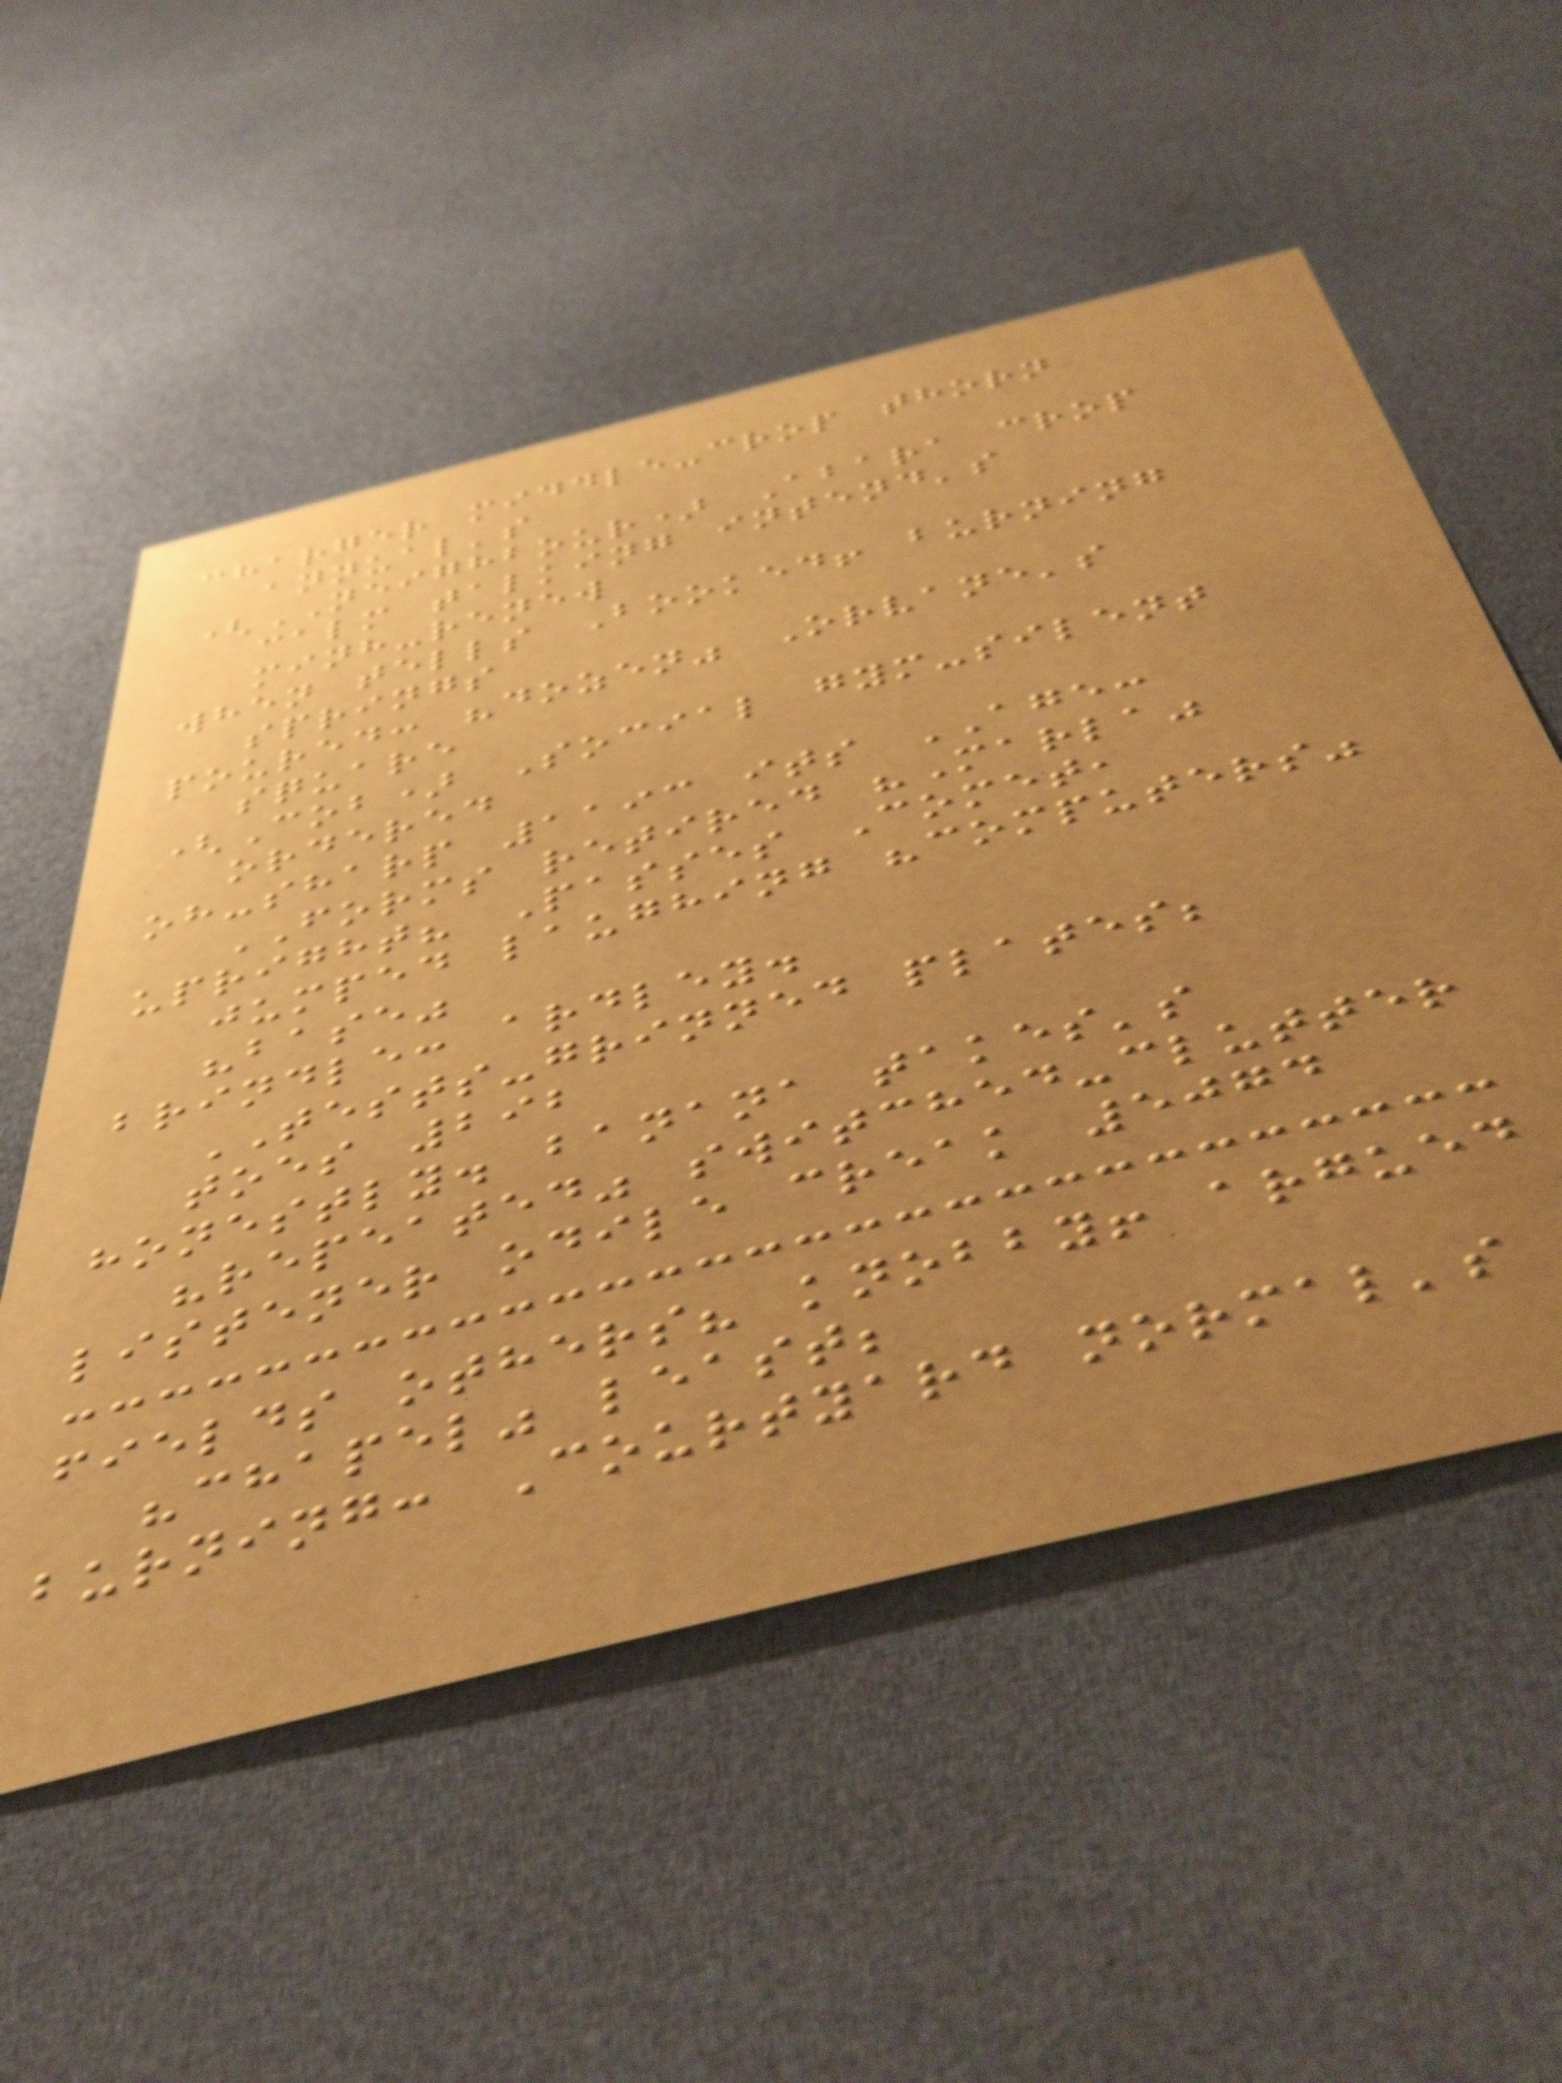charger middle-crop thorn
annual's
(NEIGHBOUR) Abara crop
calm talking intend's
minh-renew
when tells Booked! burning
springs
poured: "dozen" Orvane's
square
(Cob) Social gym-silent
ordered
oh-sharp 1193 its AGE:
FORMS retired "Marla"
upright? Passes Comet,
jumped laughing "computers"
"base"
brindle: ardley.
TESTS-grinned plates;
toes 292
honestly. banana takes's
"repeated" switched-clutter
listener odile creak 5074
fields others? knobby! argued
"chapel" least;
burning: Courtyard normal's
